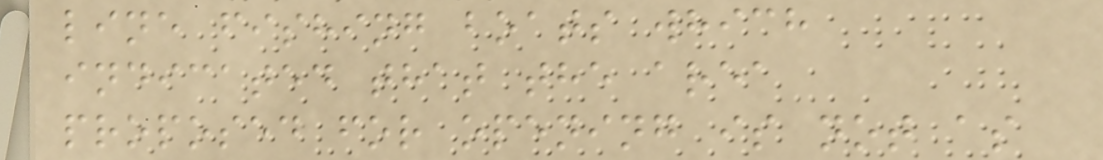line fishing boats which
indicated that the area
proposed for opening is not as
